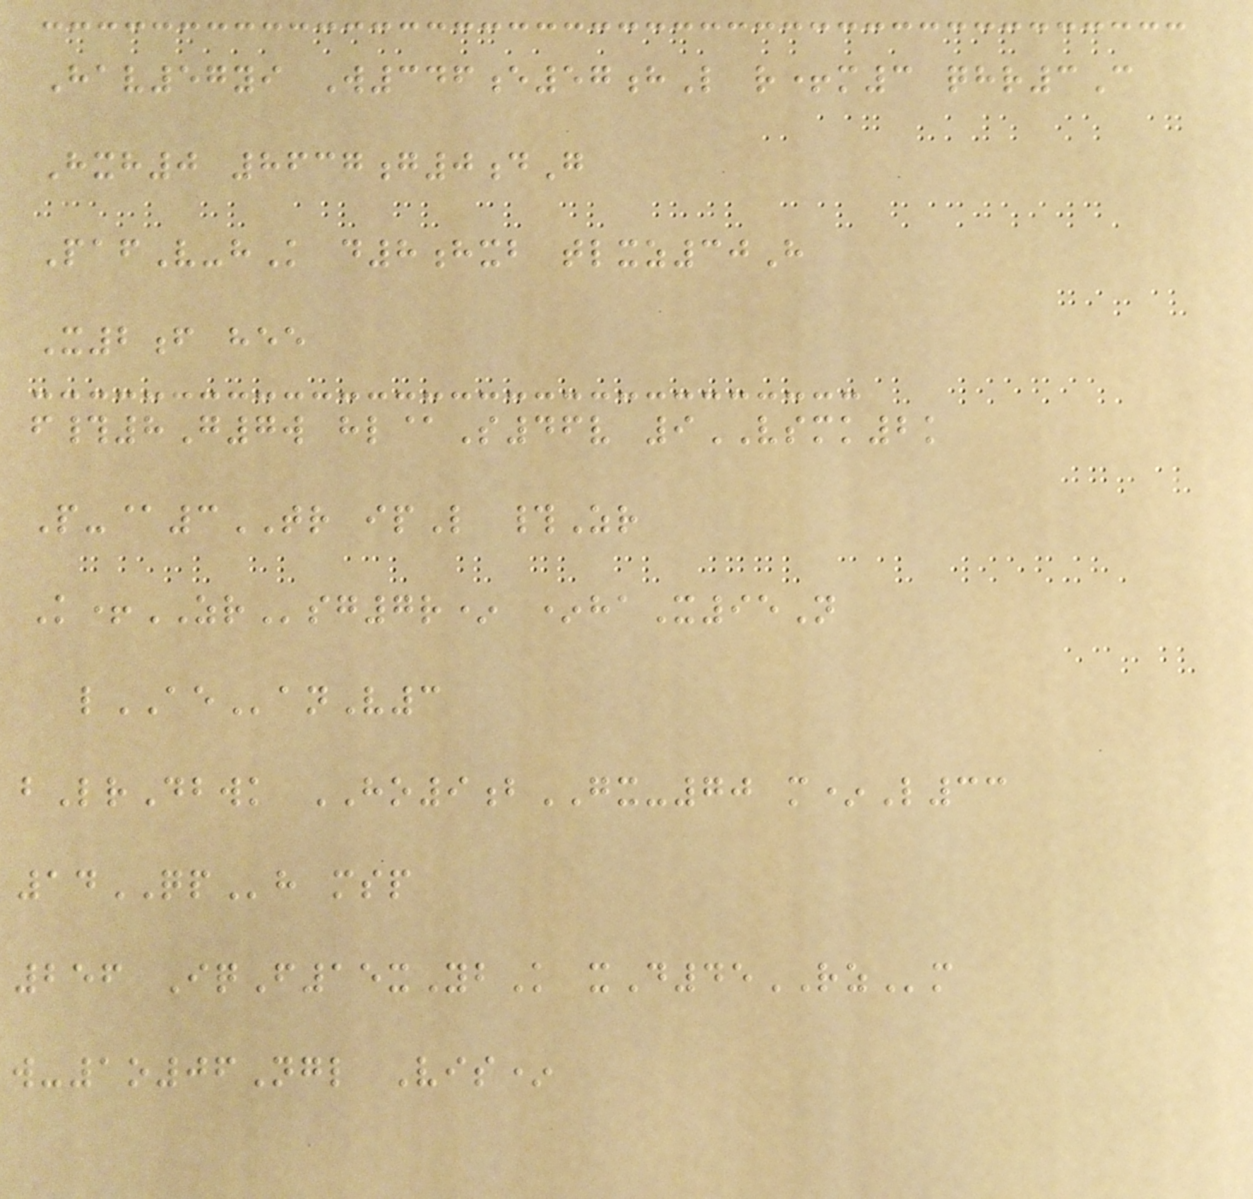Hav57yi W346e57hL r+m3 qhr3C
Hxh0 8637g0dG
PafV-hK d8hxb tlxz30H
X2f hee
f#8G7w hl@S46v 9VSMK2k
P-@3TR ipL #Zr
K+ZRsg7r* *haX95N
lAEanV3
bLrDbwk HO9bGX-70 m*L33
14QPh msp
256 IqF15xYbK xD45RZm
w-1o06Ngl Vis*
